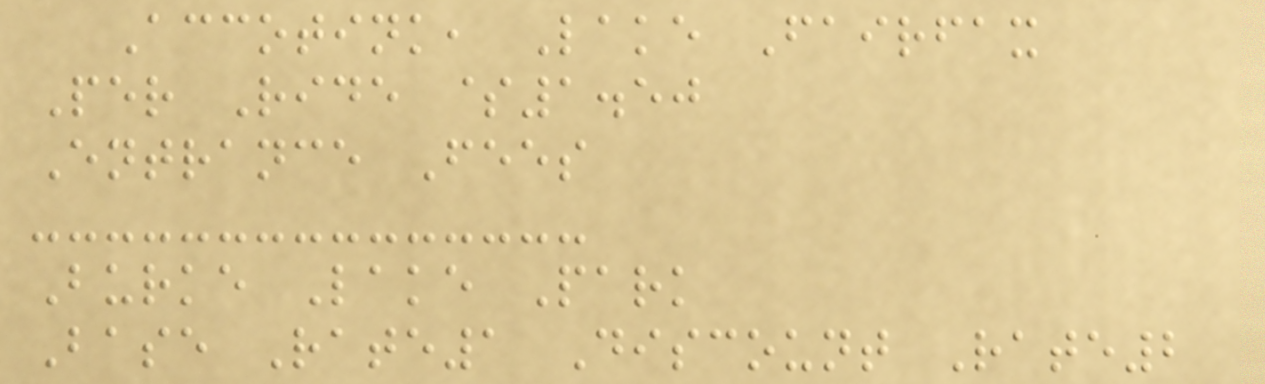Accotink, Lake Fairfax
Per Ride $1.50
Entrance Fees
Burke Lake Park
Base Rate1 Discount Rate2
